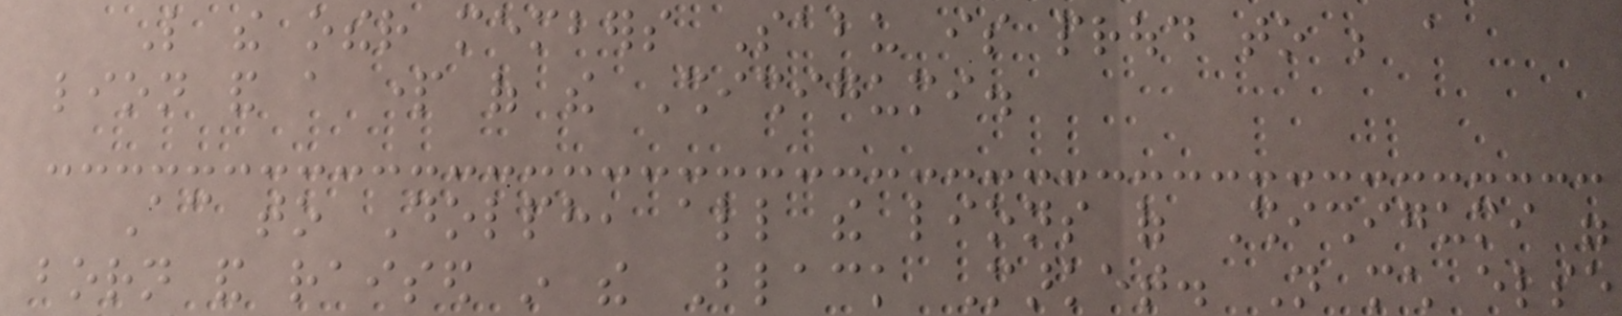Like the other members Sabu is proud to be a
lion and a part of the Shishigumi.
According to Dolph, all the lions of Shishigumi were
born and raised in the Black Market. Not much else
